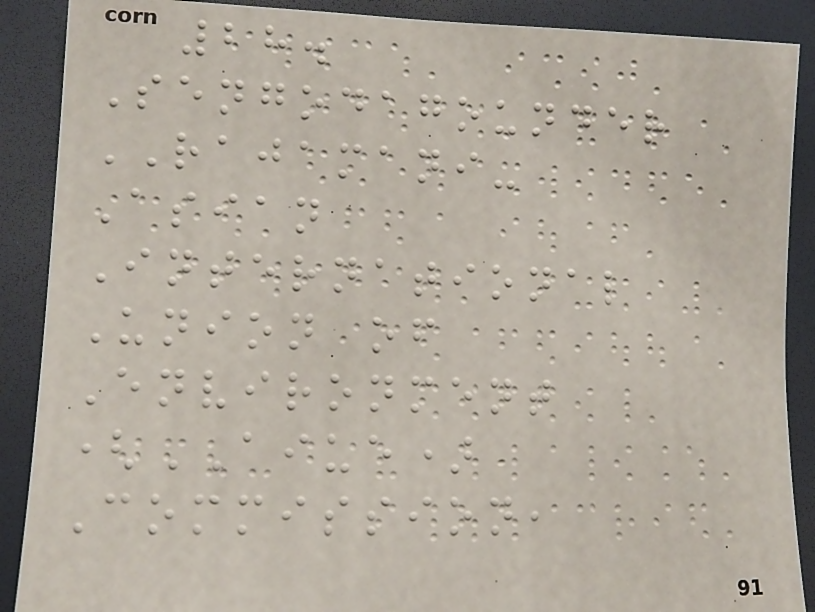28.
Sengodagounder
RAJAMANI-
Asian
International
Union of
Environment
(AIUE)
Commission,
